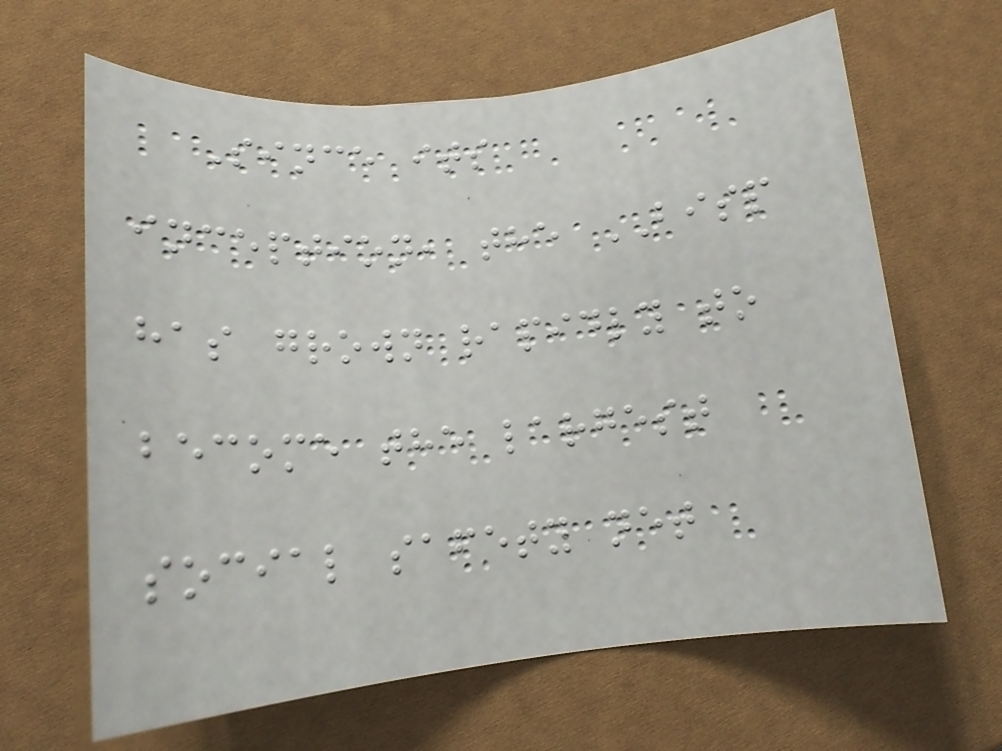Since its
inception, the BISP
has grown rapidly to
become the largest
social safety net
